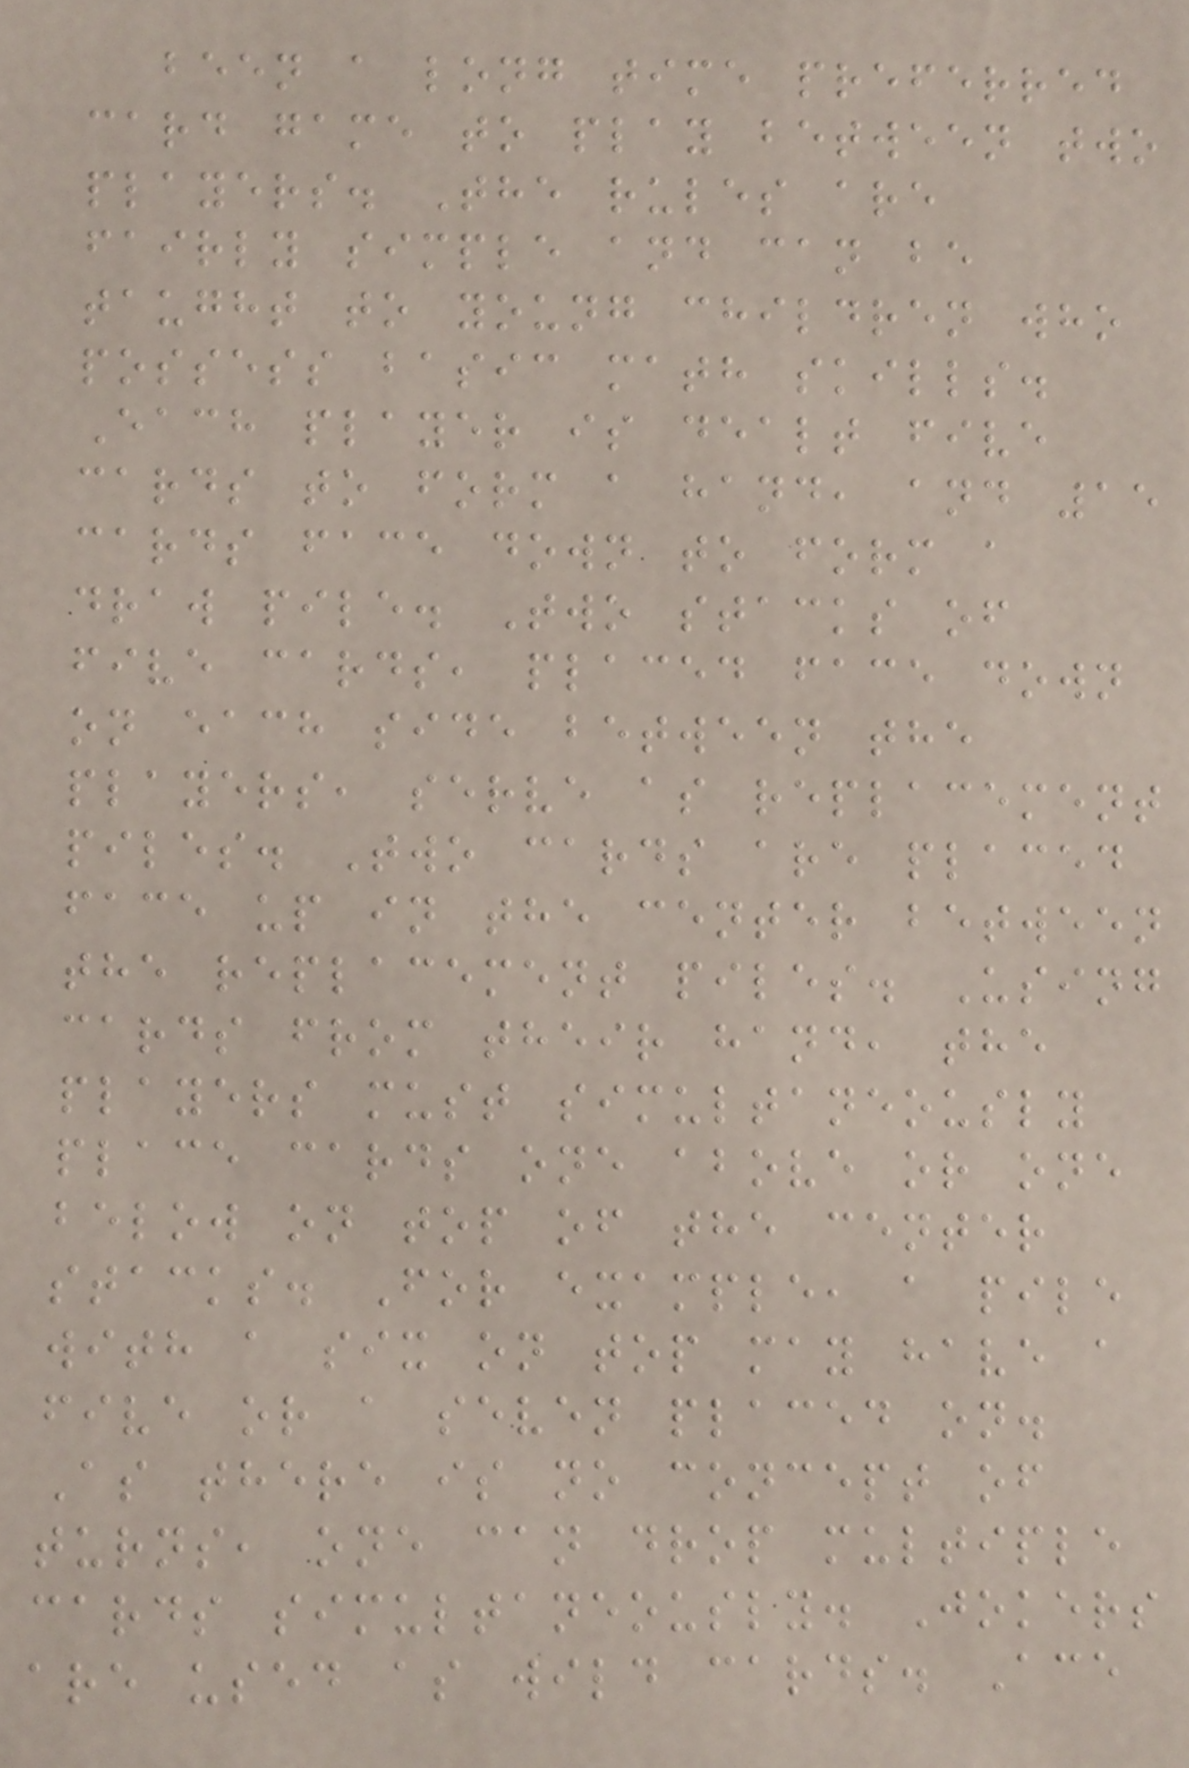been a long time preferred
card game to play between two
players. The rules are
fairly simple and can be
taught to young children who
possess basic math skills.
Each player is dealt five
cards to form a hand, and 15
cards face down to form a
draw pile. Two stacks of
five cards, placed face down
on each side between the
players, serve as replacement
piles. Two cards are placed
face up in the center between
the replacement piles. Using
cards from their hand, the
players must simultaneously
place cards one above or one
below on top of the center
stacks. For example, a pile
with a six on top may have a
five or a seven placed on.
As there is no concept of
turns, one can drop multiple
cards simultaneously. Jokers
are used as wild cards. Ace
